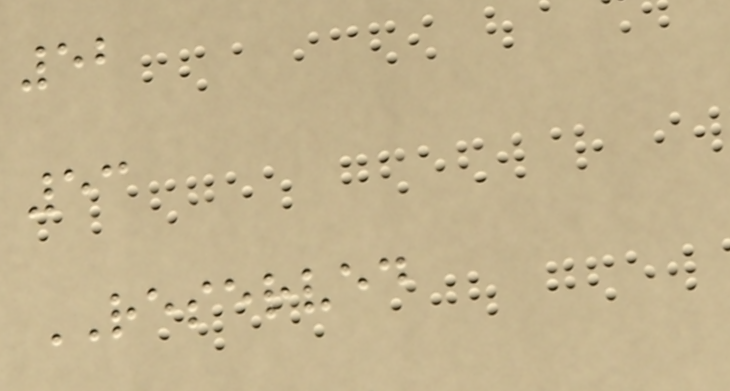52
53
RESERVED
